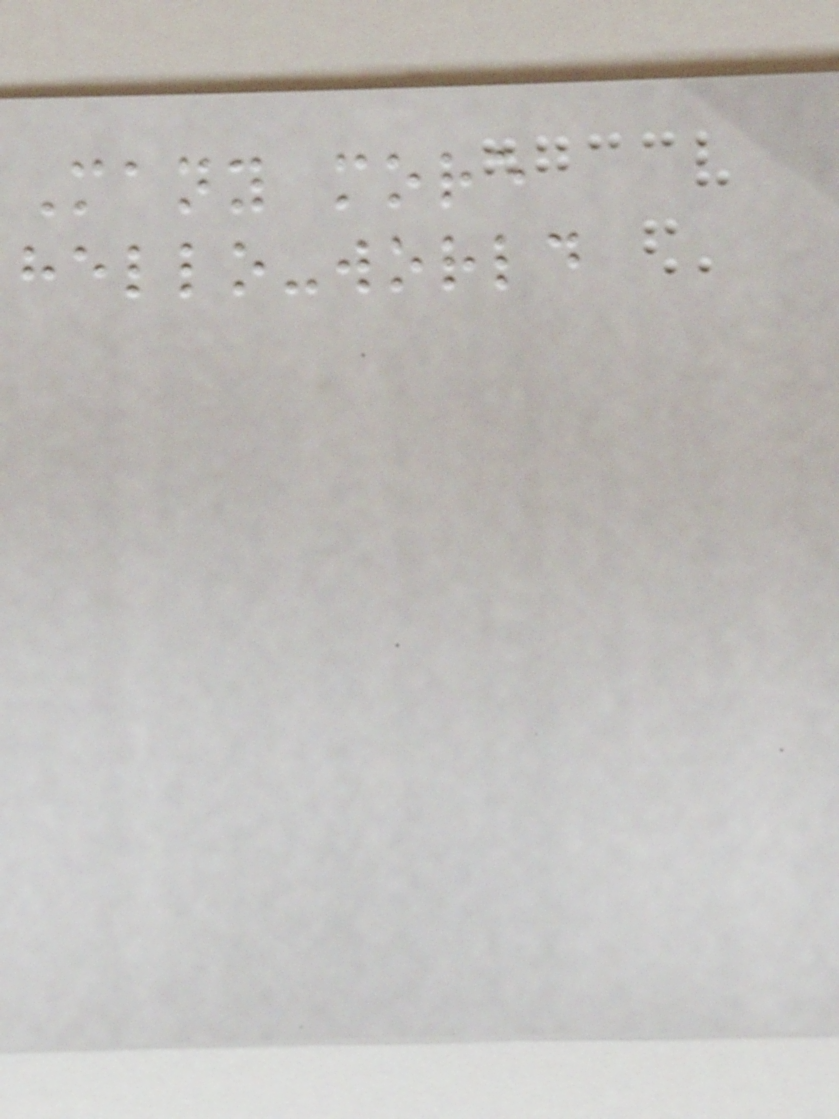Many more
hello-world
